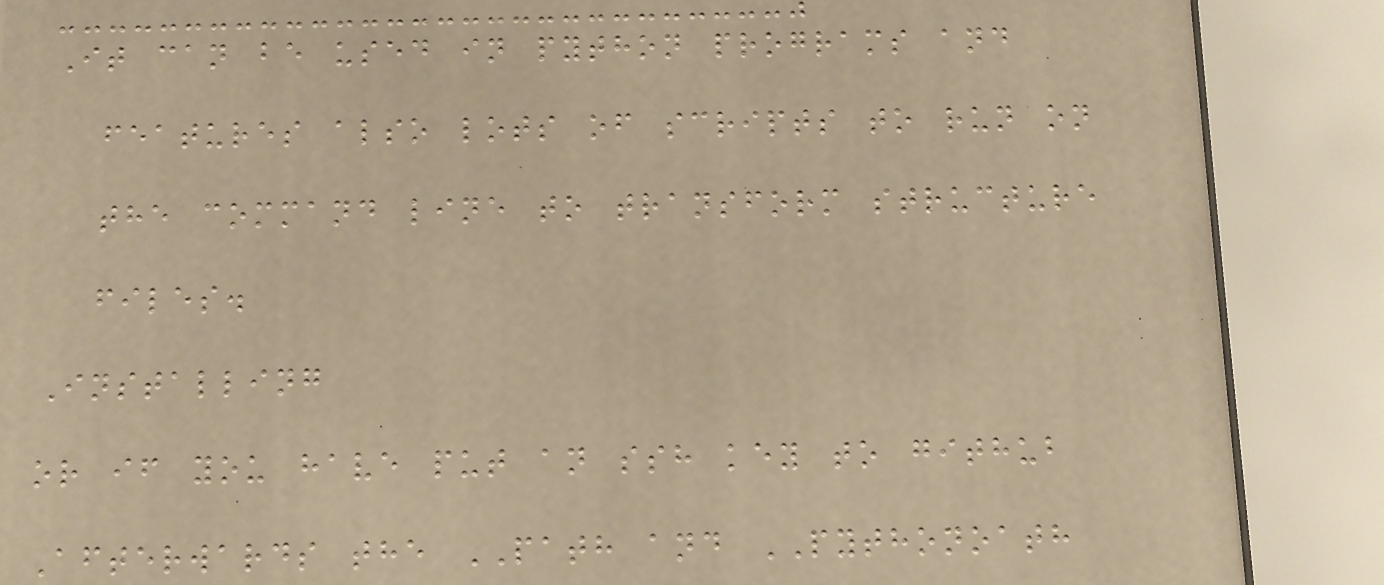It can be used in python programs and
features also lots of scripts to run on
the command line to transform structure
files.
Installing
or if you have put an ssh key to github
Afterwards the PATH and PYTHONOATH
